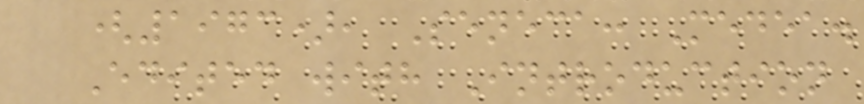(1973), Seneca: Medea.
Edited with Introduction
